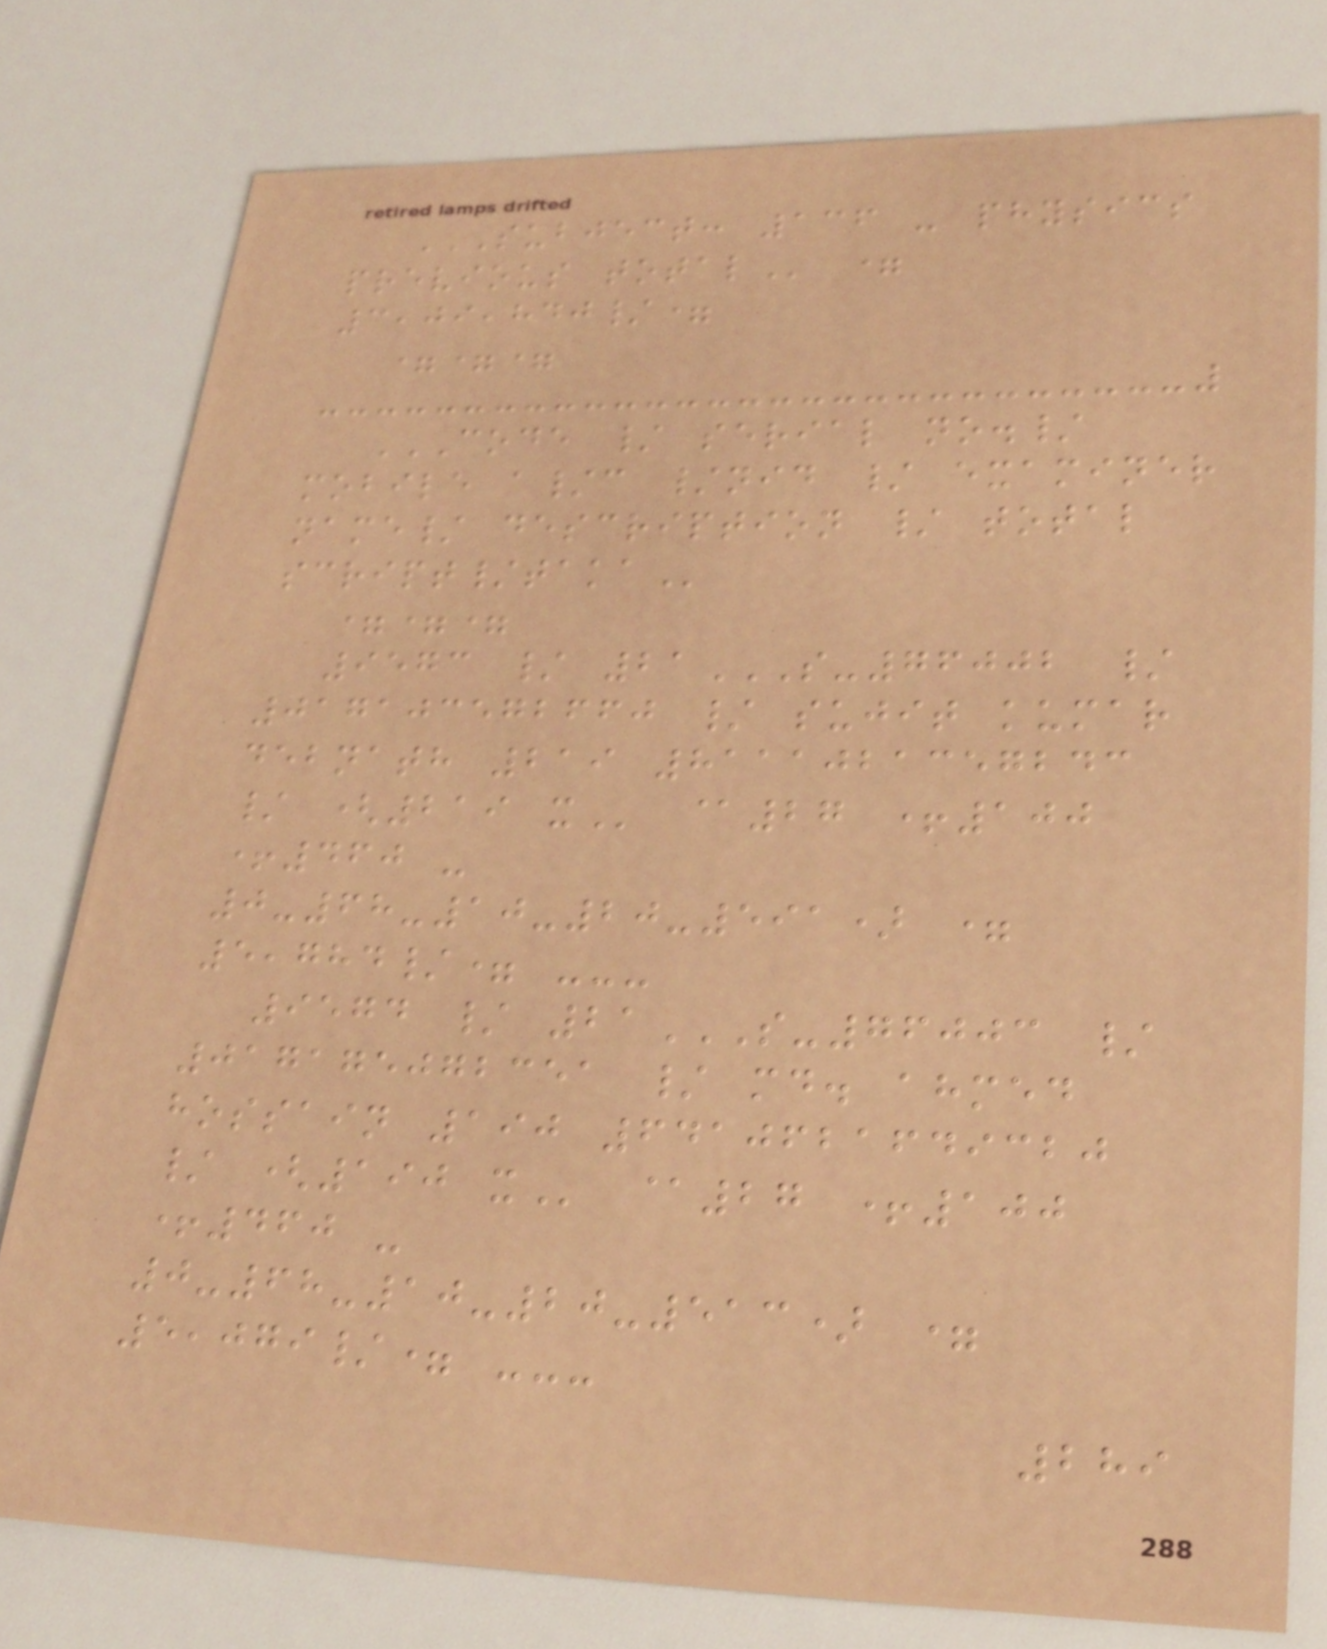SUBJECT: 136 - PHYSICS
PREVIOUS TOTAL =
3,09,840/=
===
CODE / SERIAL NO./
MOBILE A/C /NID / EXAMINER
NAME/ DESCRIPTION / TOTAL
SCRIPT/TAKA
===
9573 / 21S-76002 /
017103572660 / SUJIT KUMAR
DEBNATH 219 8111021357243
/ (219 X @27 +100
+460 -
0-68-10-20-591) =
5,784/= ---
9574 / 21S-76003 /
017175072351 / MD. AHMED
HOSSAIN 190 6410621649320
/ (190 X @27 +100
+460 -
0-68-10-20-513) =
5,079/= ---
289
